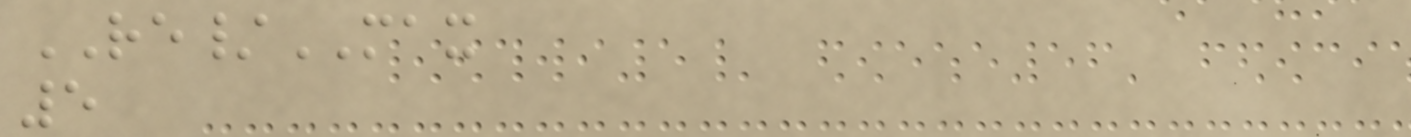RE/MAX
5
